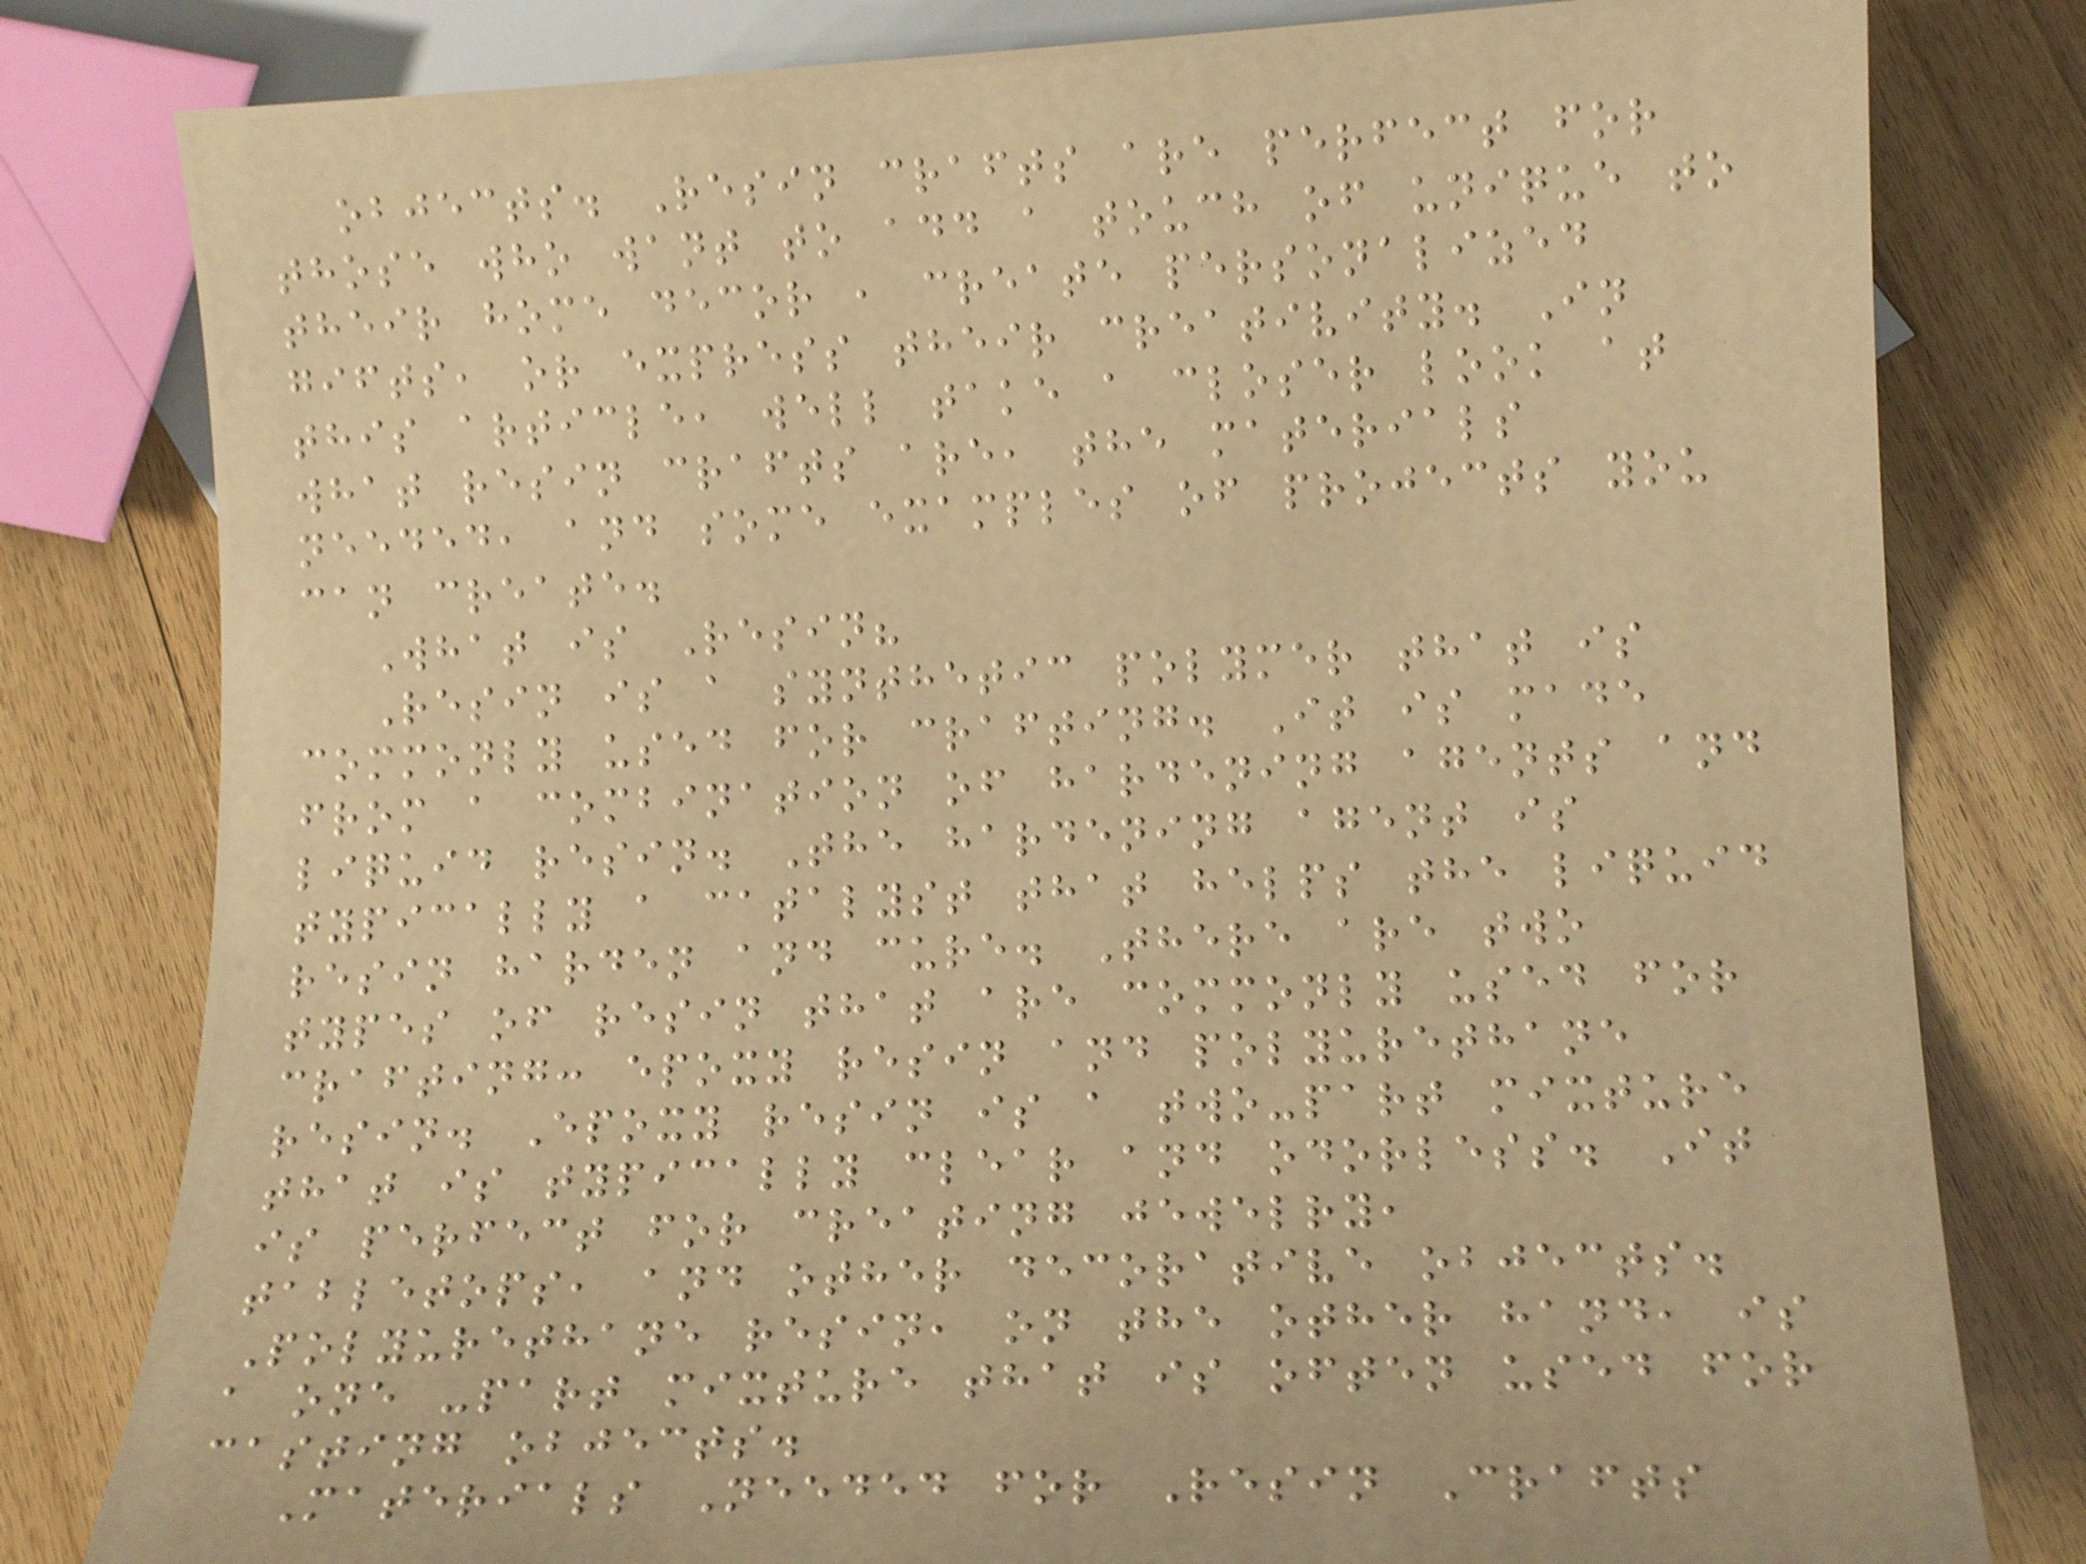objects. Resin crafts are perfect for
those who want to add a touch of unique to
their home decor , create personalized
gifts, or express their creativity. In
this article, well take a closer look at
what resin crafts are, the materials
needed, and some examples of projects you
can create.
What is Resin?
Resin is a synthetic polymer that is
commonly used for crafting. It is made
from a combination of hardening agents and
liquid resin. The hardening agent is
typically a catalyst that helps the liquid
resin harden and cure. There are two
types of resin that are commonly used for
crafting: epoxy resin and polyurethane
resin. Epoxy resin is a two-part mixture
that is typically clear and odorless. It
is perfect for creating jewelry,
tabletops, and other decorative objects.
Polyurethane resin, on the other hand, is
a one -part mixture that is often used for
casting objects.
Materials Needed for Resin Crafts
